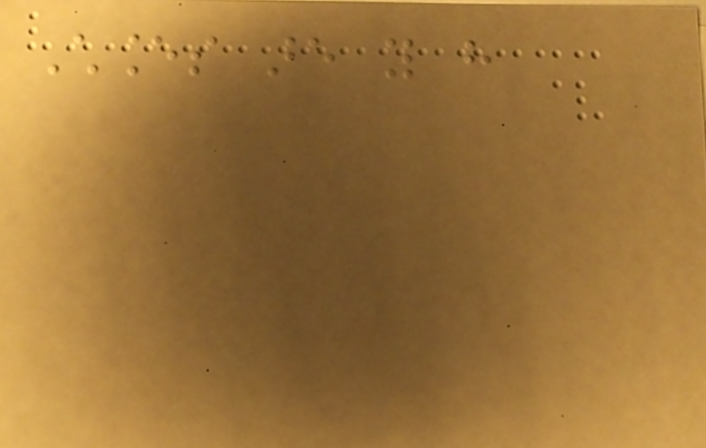Chances are you have
